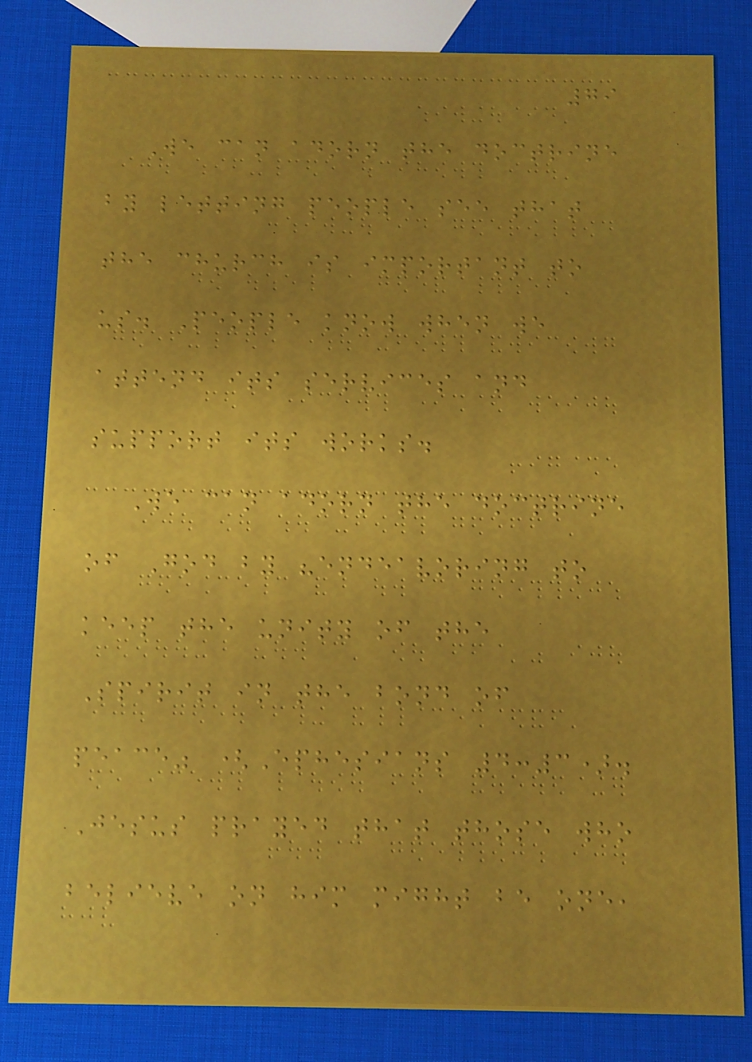79
We can adorn the doctrine
by letting people see that
the church is important to
us. People know when we
attend its services and
support its works.
We can adorn the doctrine
of God by "endeavoring to
keep the unity of the
Spirit in the bond of
peace" (Ephesians 4:3).
Jesus prayed that those who
believe on him might be one,
